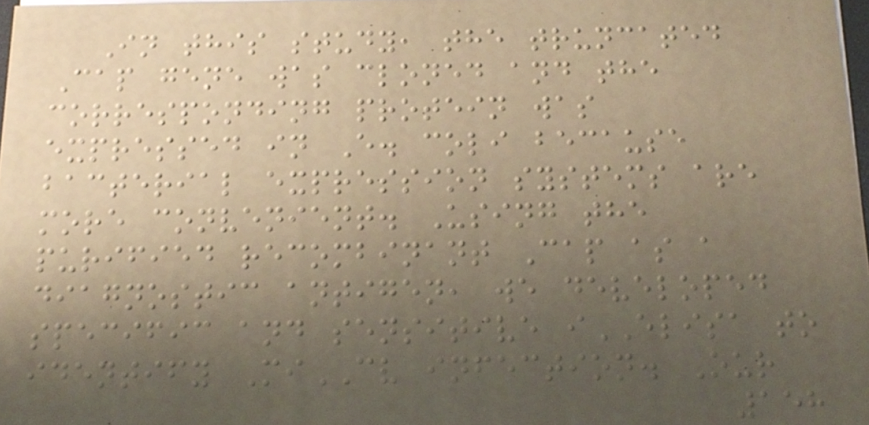In this study, the truncated
Cap gene was cloned and the
corresponding protein was
expressed in E. coli because
bacterial expression systems are
more convenient. Using the
purified recombinant Cap as a
diagnostic antigen, we developed
specific and sensitive iELISA to
identify MiCV infection. Our
158
